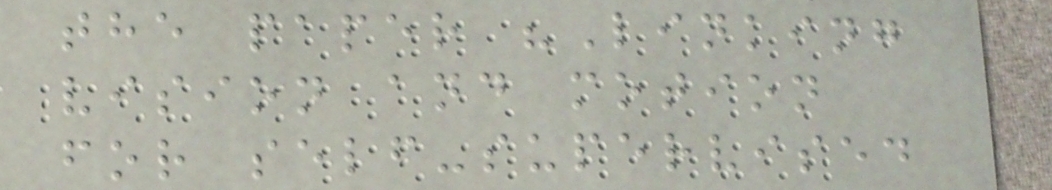the paper "Linking
vision and motion
for self-supervised
